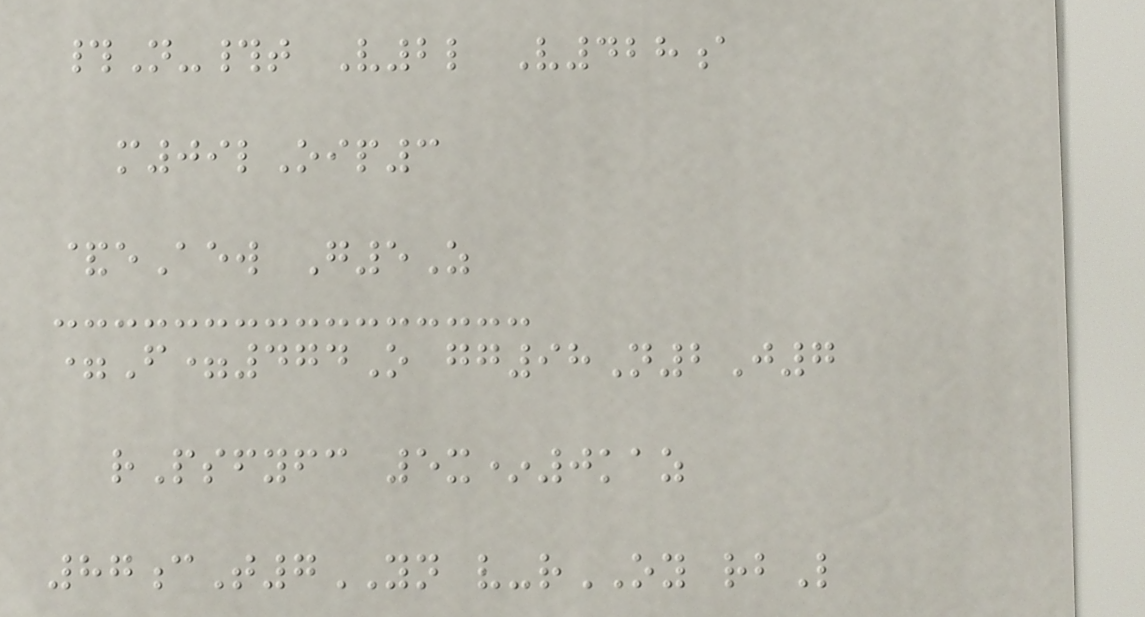#N-#t V2l V428a
m09lOip3
&eAew G5Z
=F=474O gg98N2J7
rPsfyfc 5x*0kaz
87cT7YN v-rOY rbL
